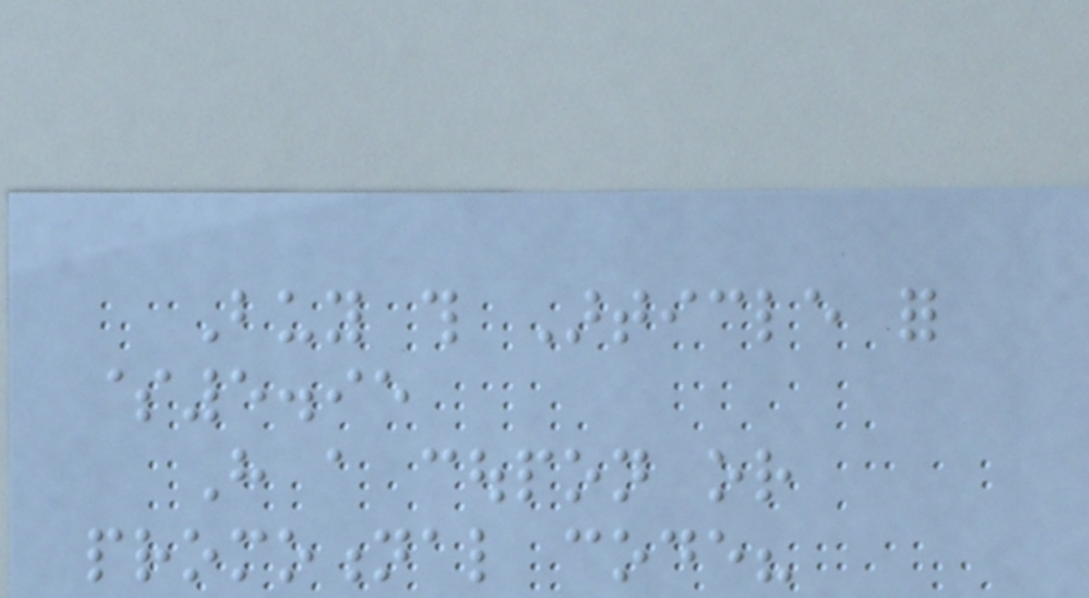Buy this Article for
$5.95
Have a coupon or
promotional code?
